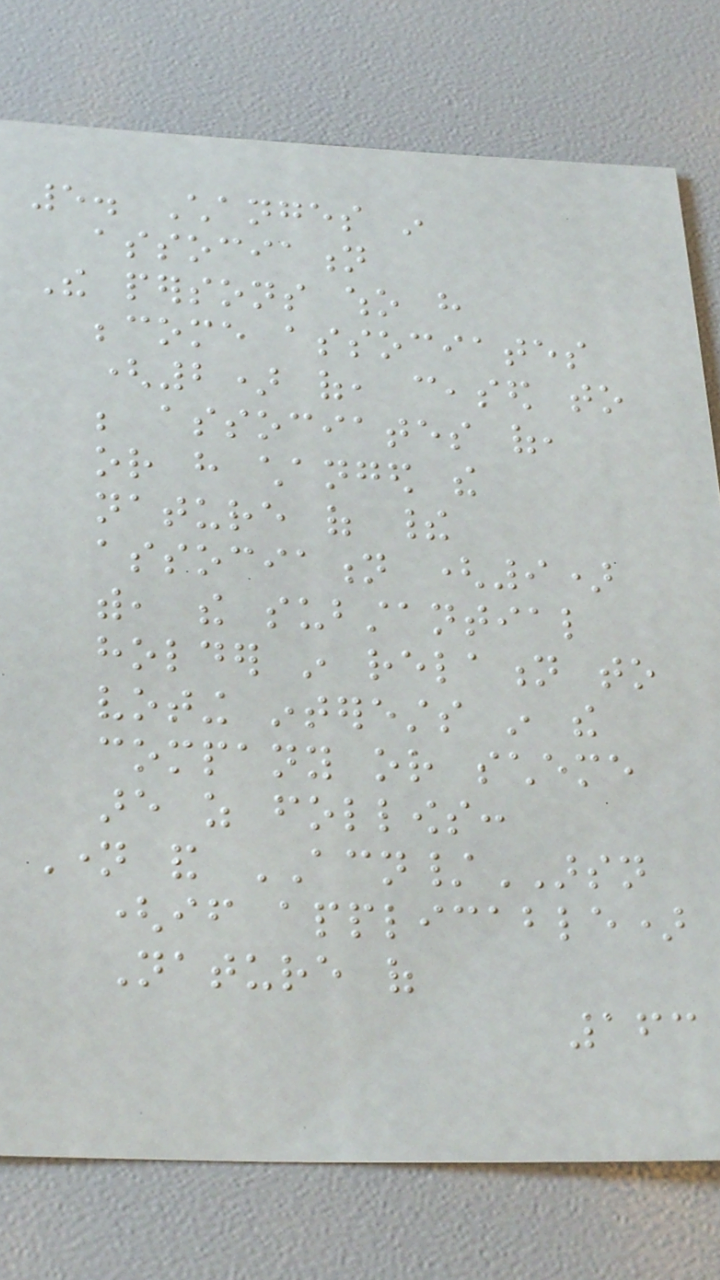5. Changes in
association
The persons who have
become associates
(2) of, ceased to
be associates of,
or have changed the
nature of their
association (9)
with, the substantial
holder in relation to
voting interests in the
company or scheme
are as follows:
Name and ACN/ARSN
(if applicable)
Nature of
163
